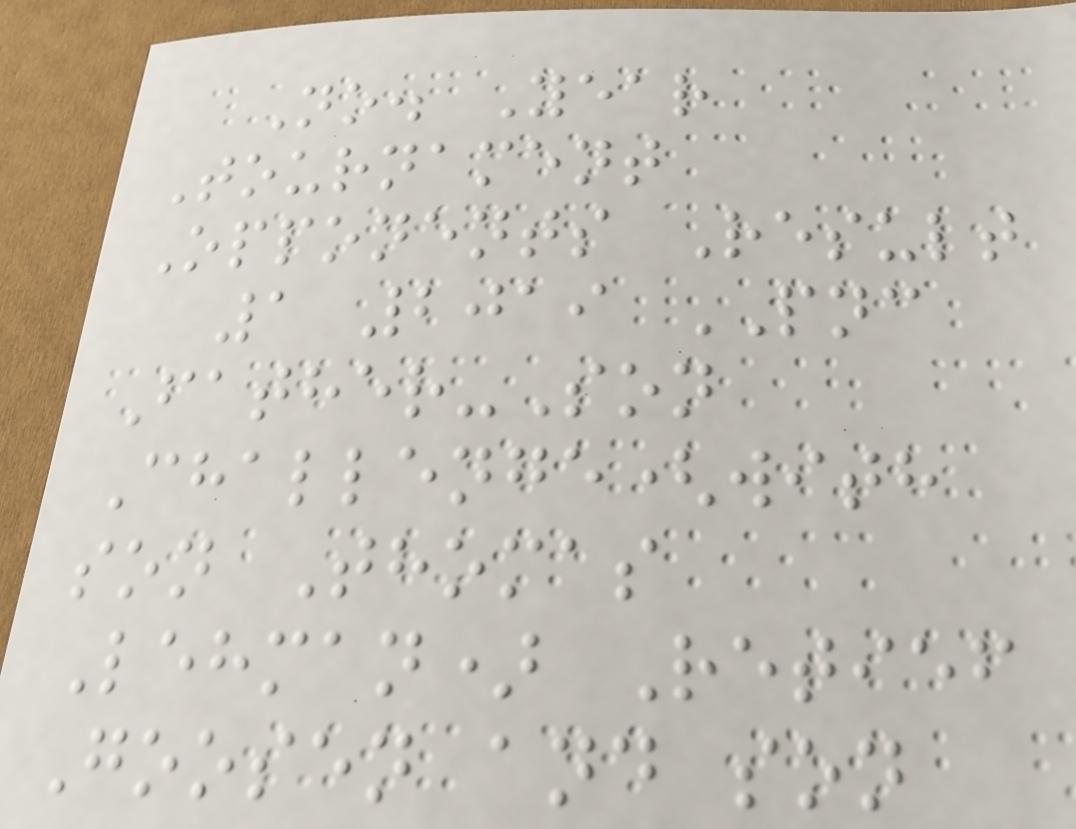No. Year
Tournament
Opponents Result
1 2019 PNC
Father-Son
Challenge(with
son Thomas
Lehman) Retief
Goosen and son
